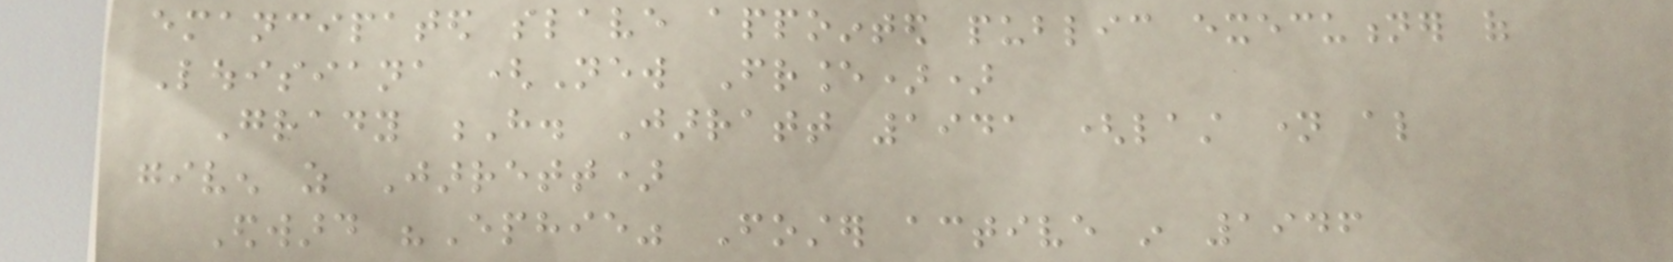emancipated slave appointed public executioner of
Louisiana (New France))
Grady H. Jarratt 1941 (last name also
given as Jarrett)
Edward "Ephie" Foster active in 1946
